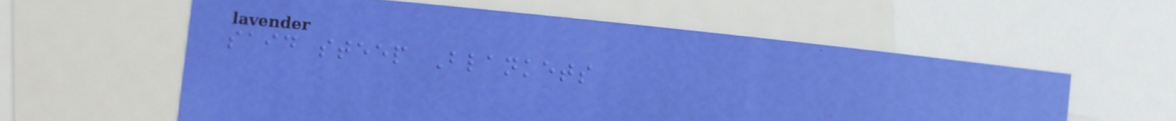said steep Blankets
